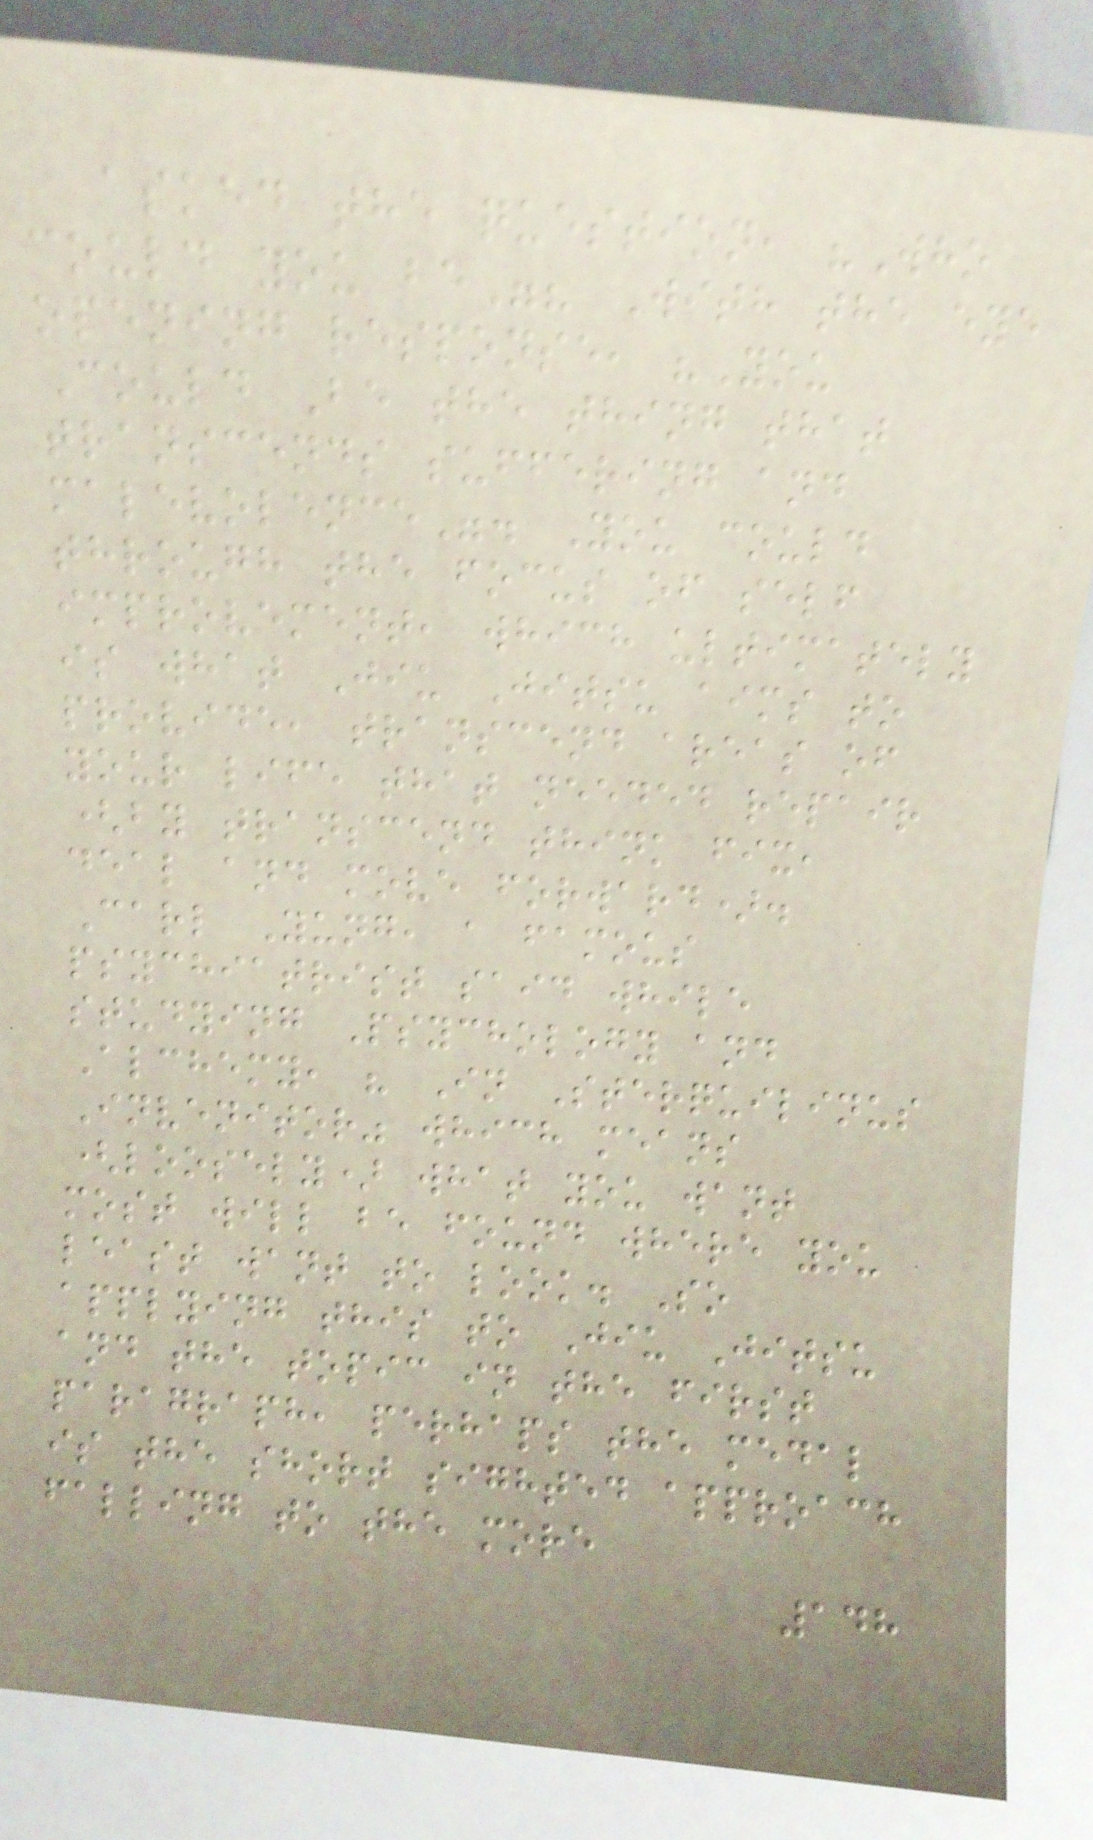asked the question, "Who
could you be"? With the eye
opening response, "You
Could Be the thing that
transcends suffering and
malevolence". You could
through the focus of self
improvement, which ultimately
is what Jiu Jitsu aims to
provide, transcend areas of
your life that needed repair
(by transcend think fix,
deal and move forward).
Carl Yung, a famous
psychiatrist said while
studying Psychology and
Alchemy, " In Sterquilinus
Invenitor" which means
(loosely) what you want
most will be found where you
least want to look. So
applying this to Jiu Jitsu
and the topic in the first
paragraph, perhaps the medal
is the short sighted approach
falling to the more
148
